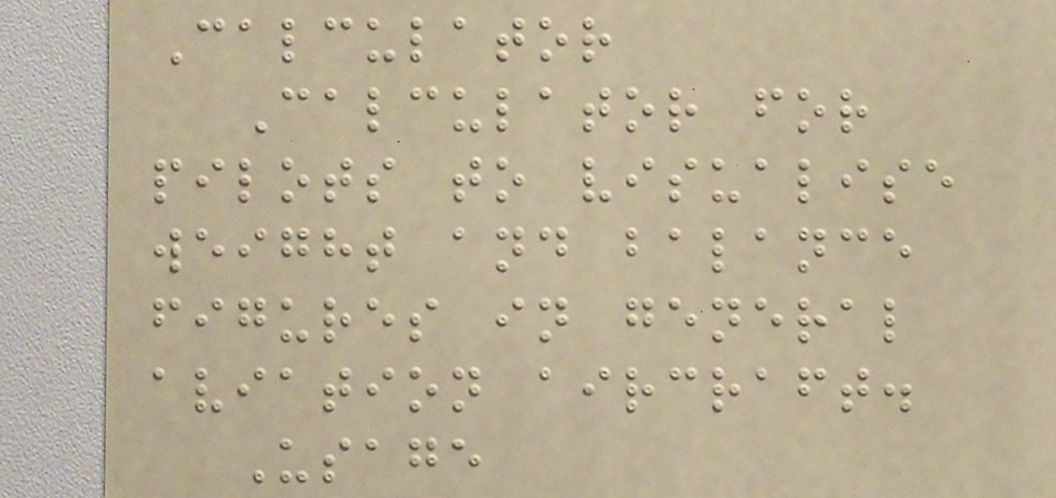Calculator
Calculator for
pilots to visualise
weight and balance
figures in general
aviation aircraft.
Usage
